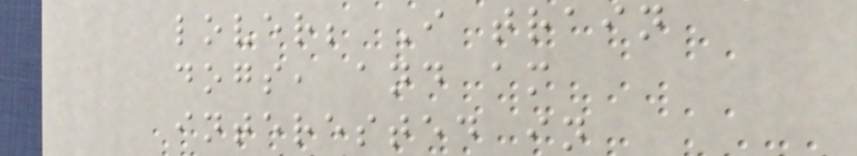lover; I train
dogs, and am
interested in
